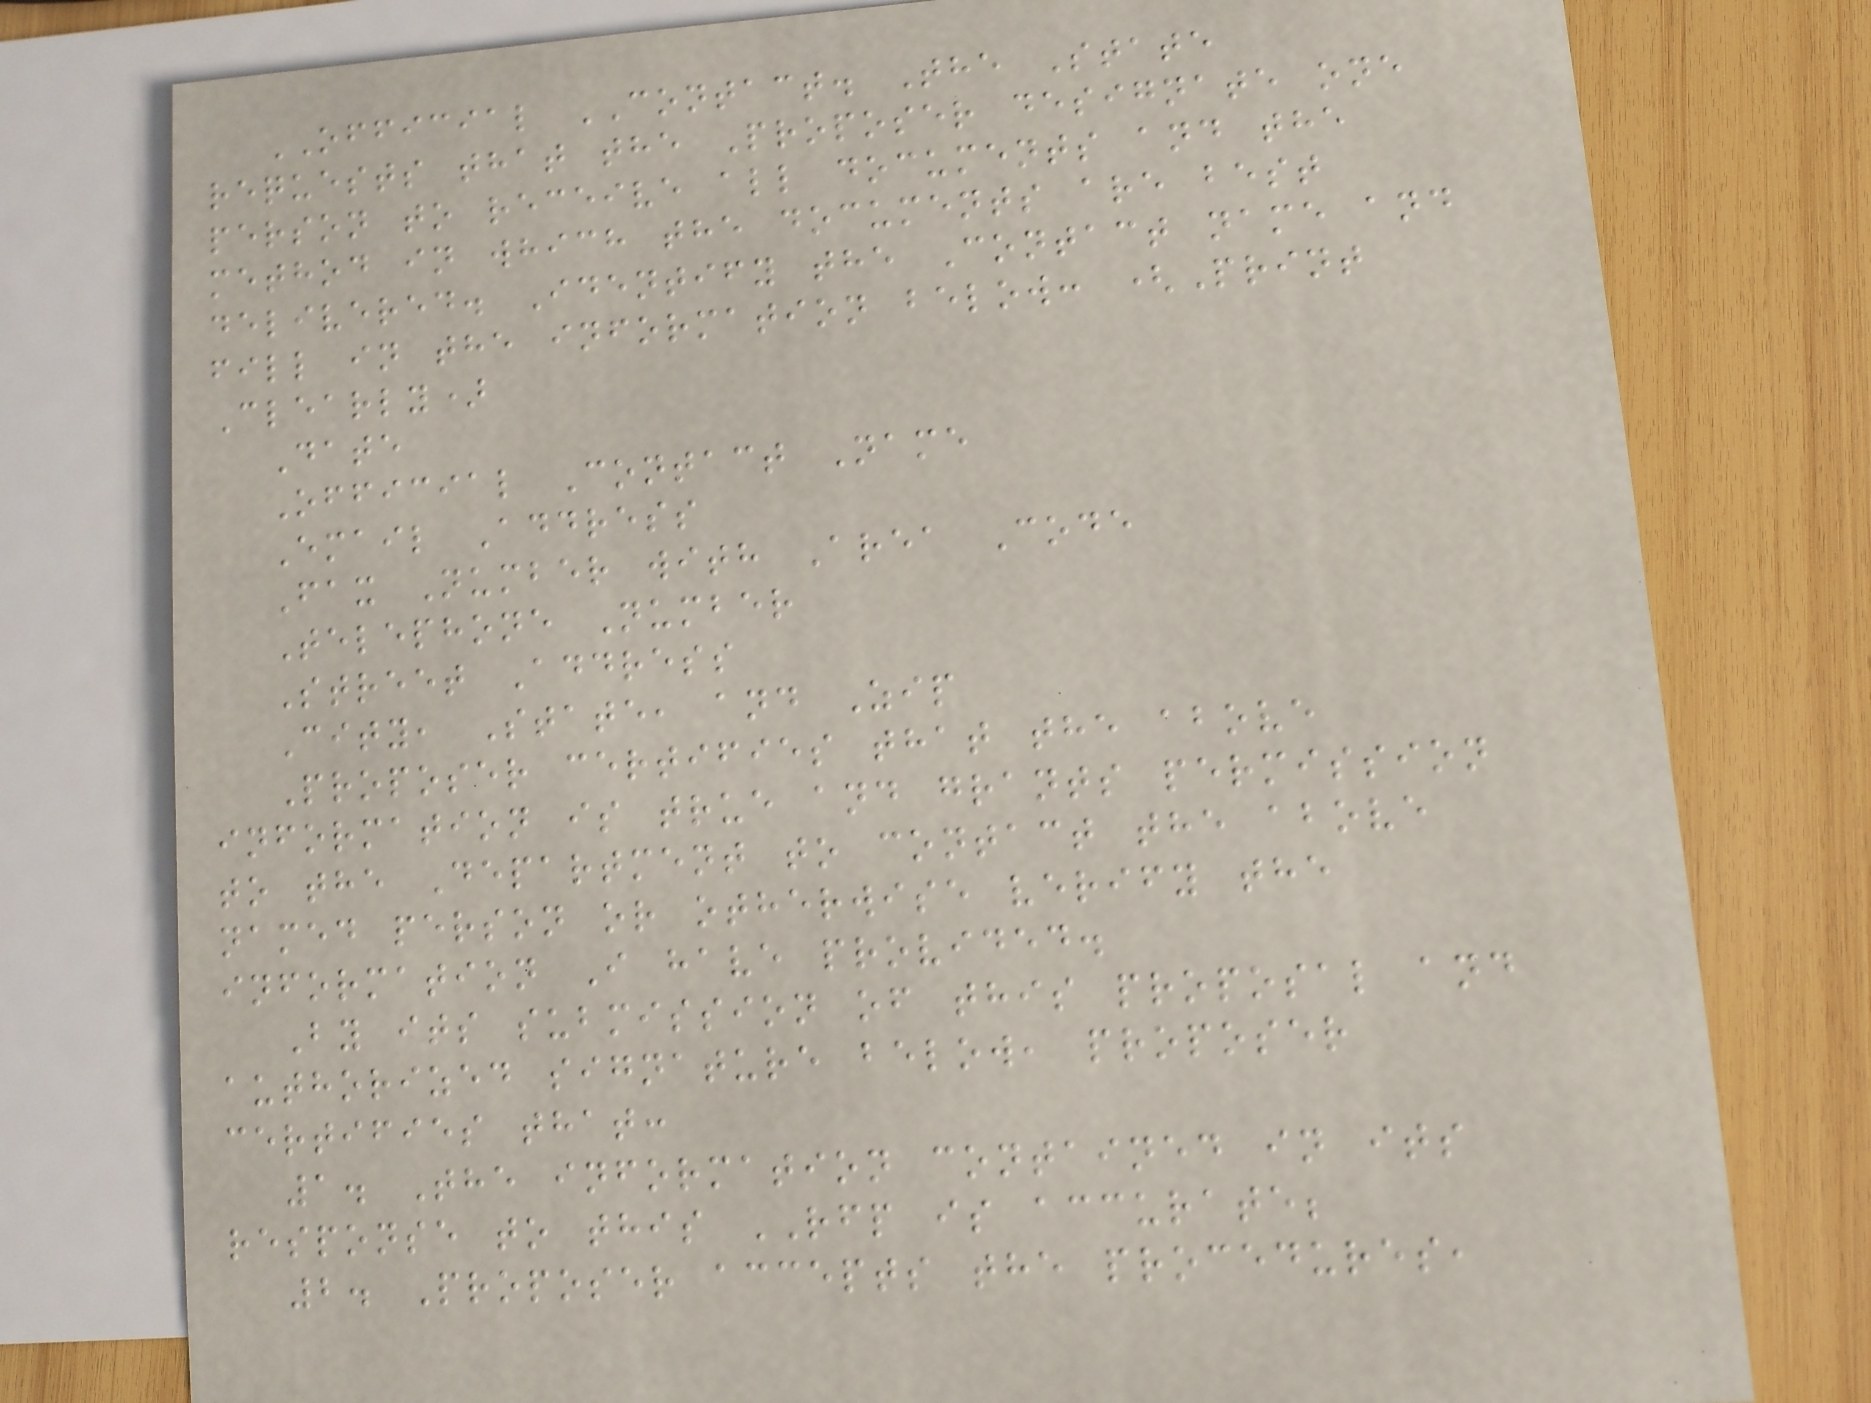OFFICIAL CONTACT. The State
requests that the Proposer designate one
person to receive all documents and the
method in which the documents are best
delivered. Identify the Contact name and
fill in the information below: (Print
Clearly)
Date
Official Contact Name
Email Address
Fax Number with Area Code
Telephone Number
Street Address
City, State, and Zip
Proposer certifies that the above
information is true and grants permission
to the Department to contact the above
named person or otherwise verify the
information I have provided.
By its submission of this proposal and
authorized signature below, proposer
certifies that:
1. The information contained in its
response to this RFP is accurate;
2. Proposer accepts the procedures,
